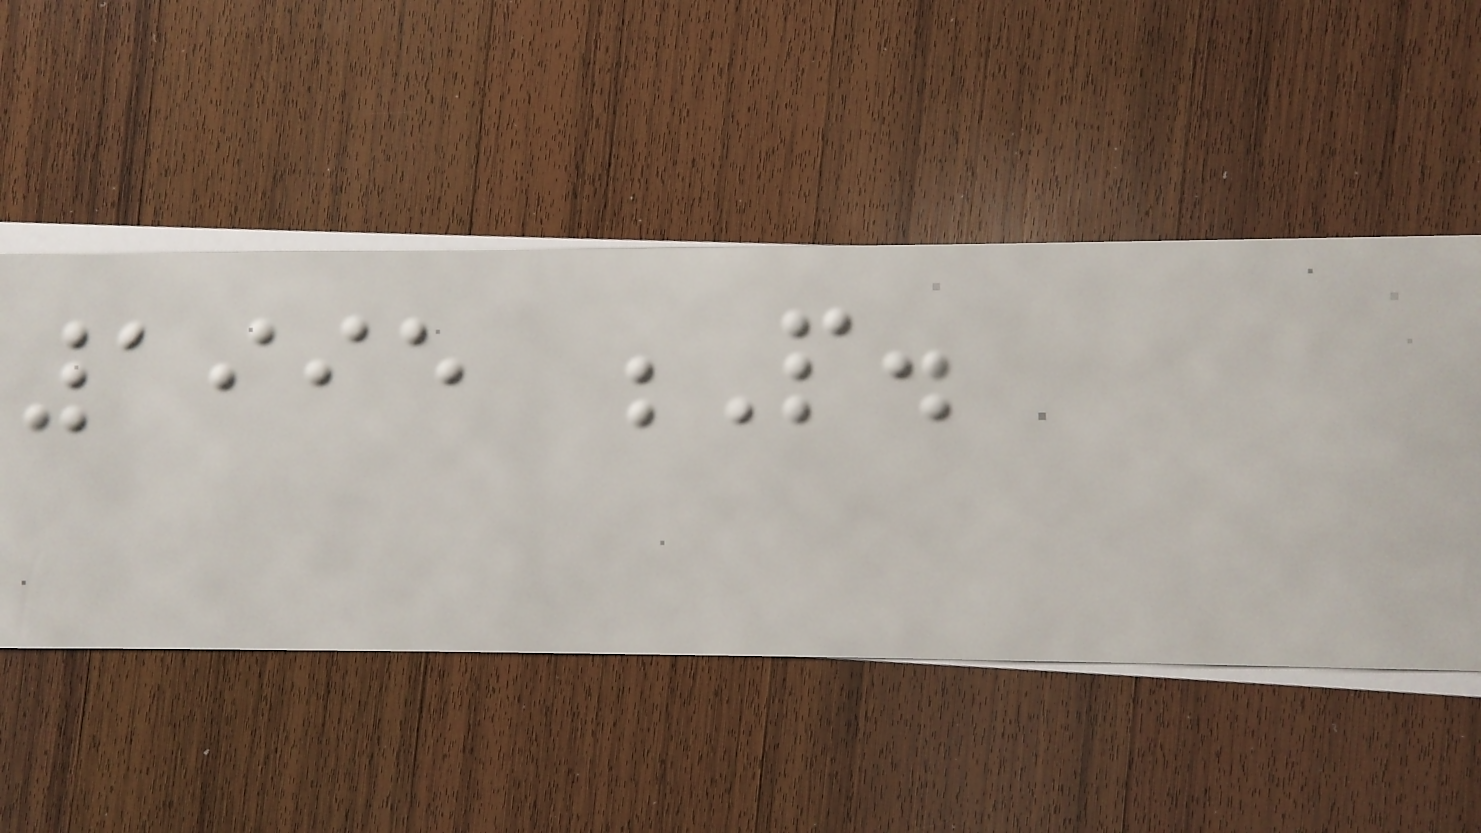1995 P.
